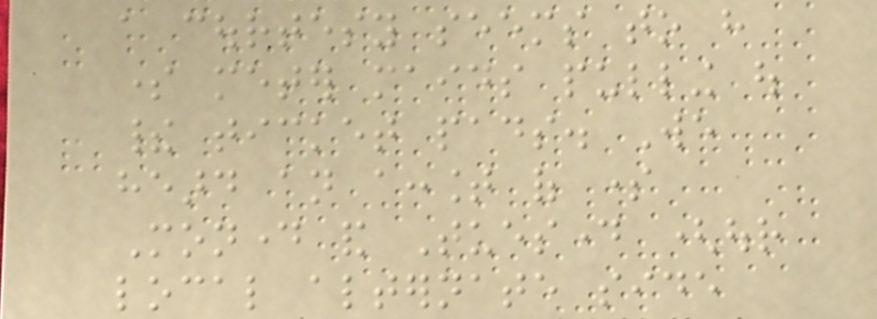a courtesy seems to have
some meter maids pulling out
their ticket pads. We
heard an account of some
Monday and Tuesday (our
local alternate side
